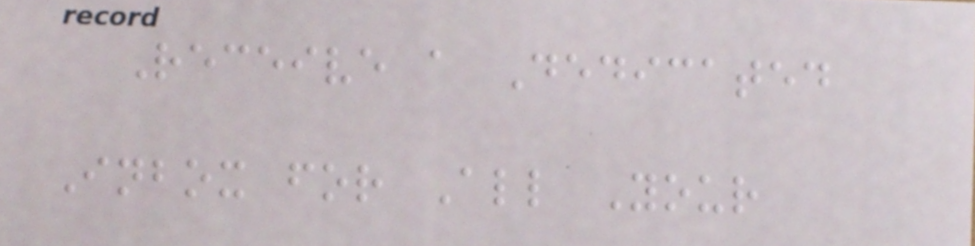Receive a Dedicated
Inbox for All Your
